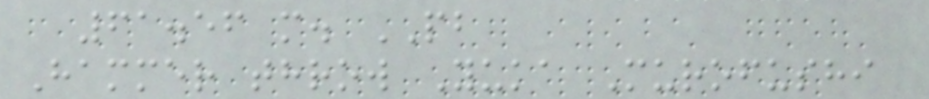61.56 m. PB
Hammer throw Yuka Murofushi
